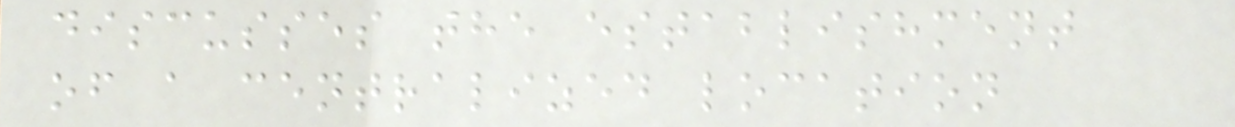discusses the establishment
of a centralized location
